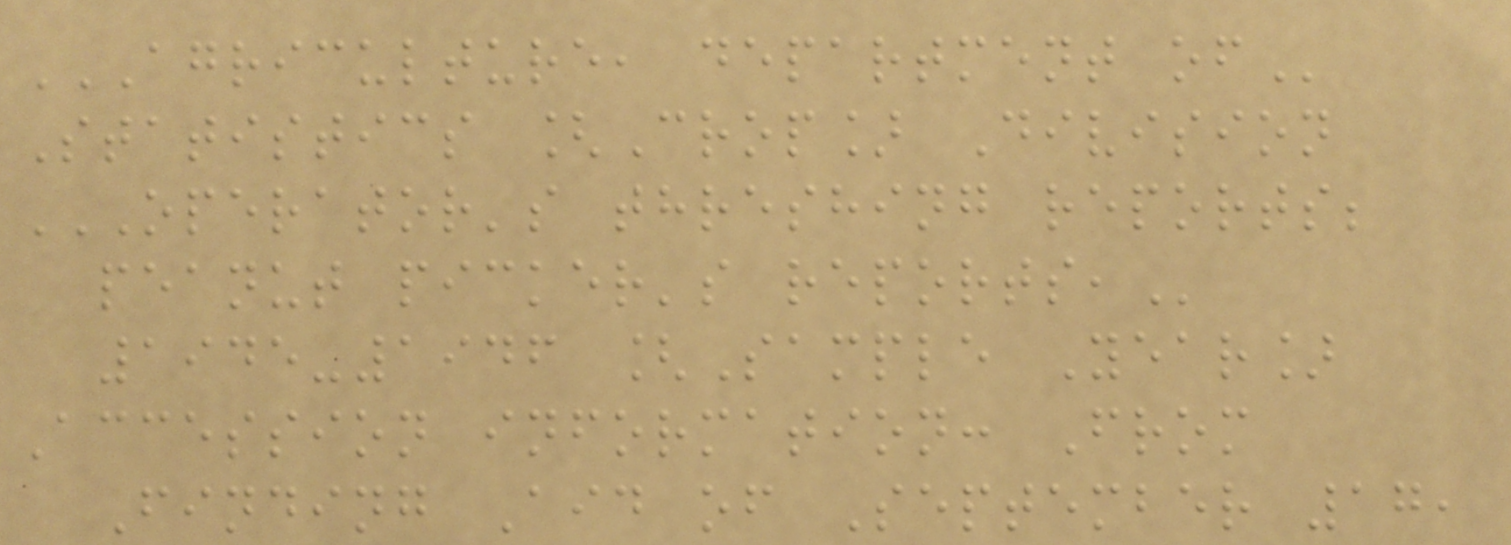AGRICULTURE, DEPARTMENT OF
Statistics [Crop] Division
OPERATOR'S THRESHING REPORTS;
PEANUT PICKER'S REPORTS,
1945-1946 [Sample Year]
Accession information: From
Finding Aid of September 17,
